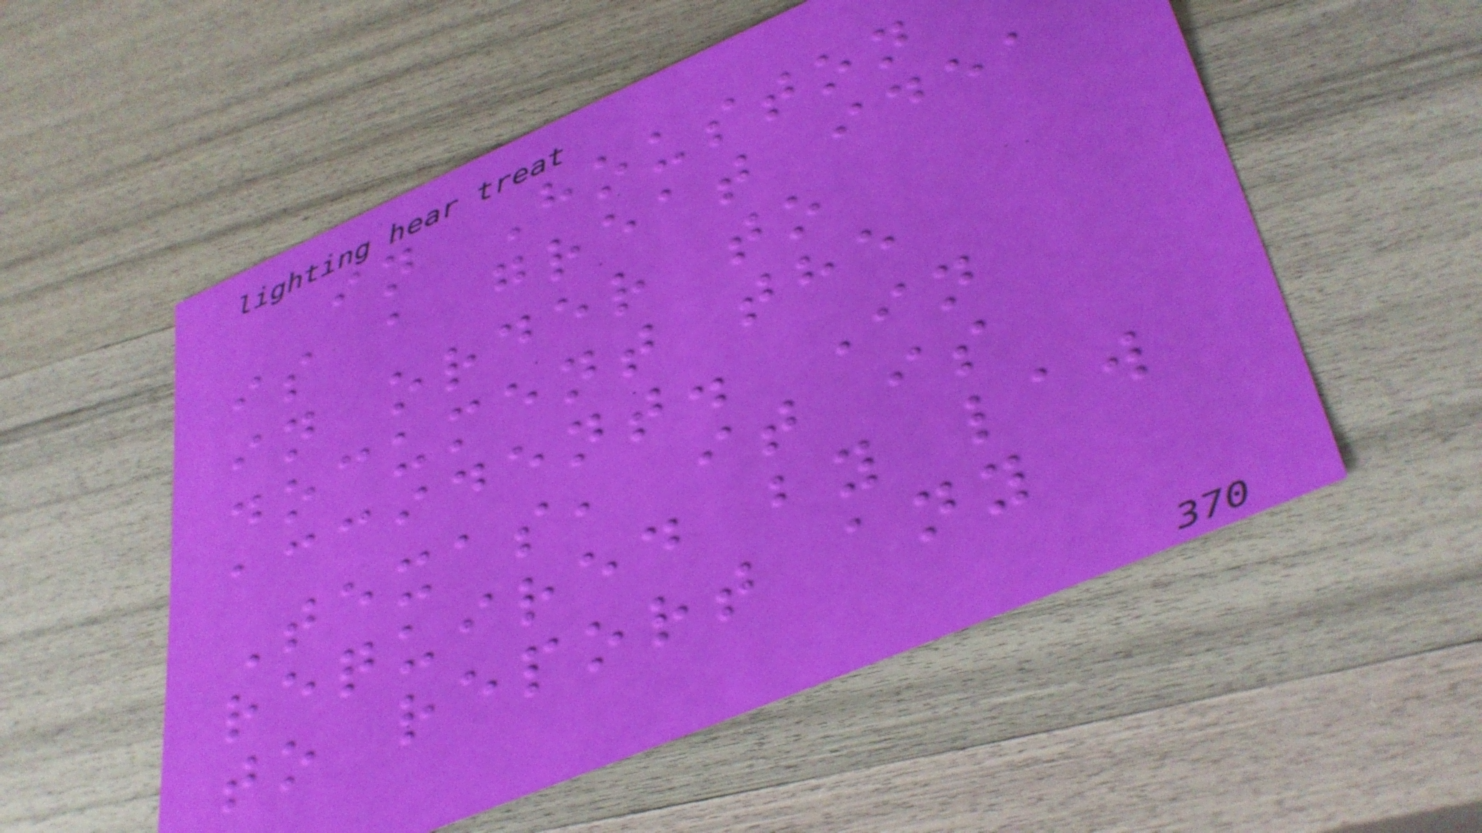in Houston
is a great idea
in order to
document the
accident. In
Texas, it is
required by law
to report any
